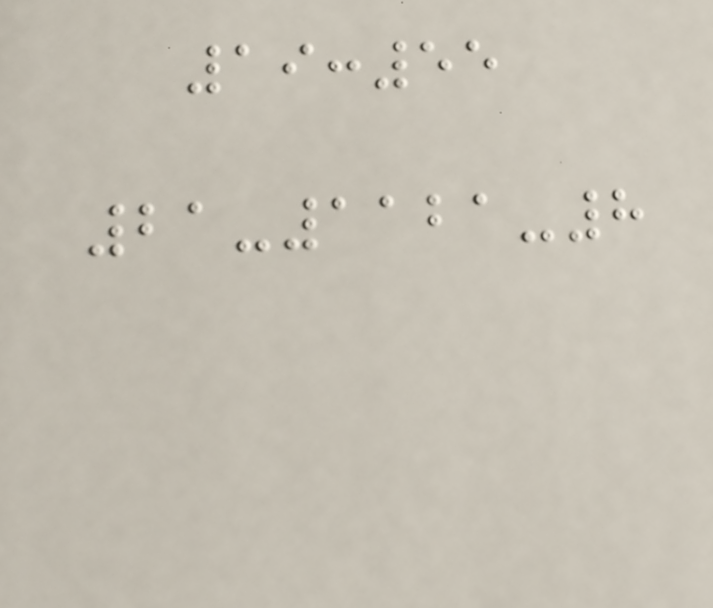19:55
21-1121-8
